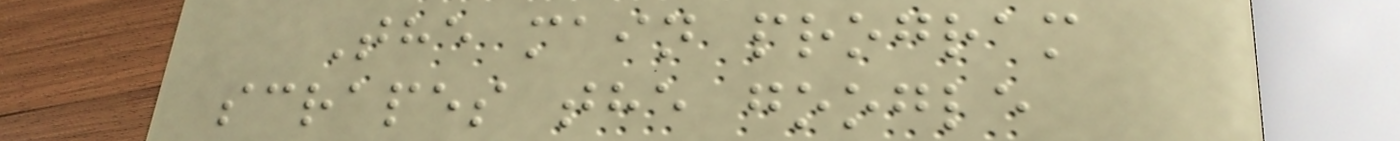The main program
scrapes the google
